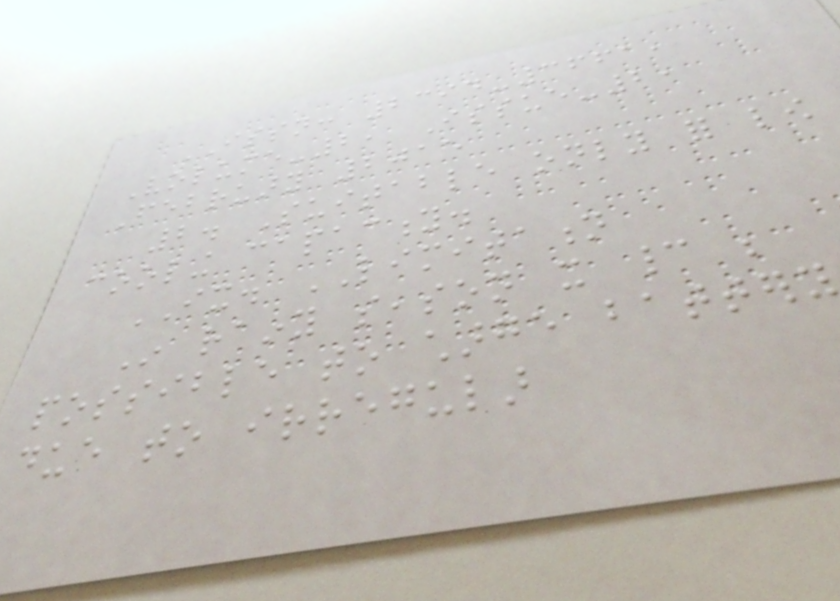ISSN: 2394-3661,
Volume-2, Issue-2,
February 2015
2. Suitable only for low
cooling capacity.
IX. LIMITATION
In rainy season it cannot be
possible to charge battery
due to irregular
